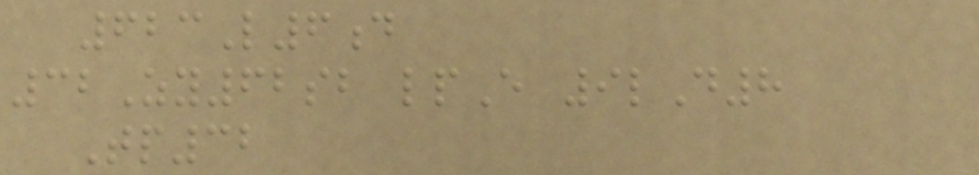623L6d
32Zy62sb lpE 9lD8
Tp32
